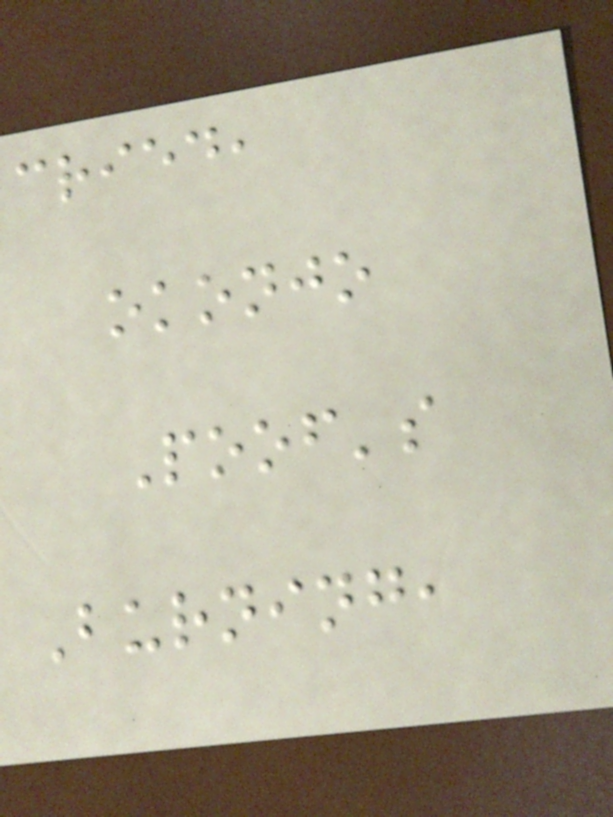cried,
okonjo
Poof's
Burning,
